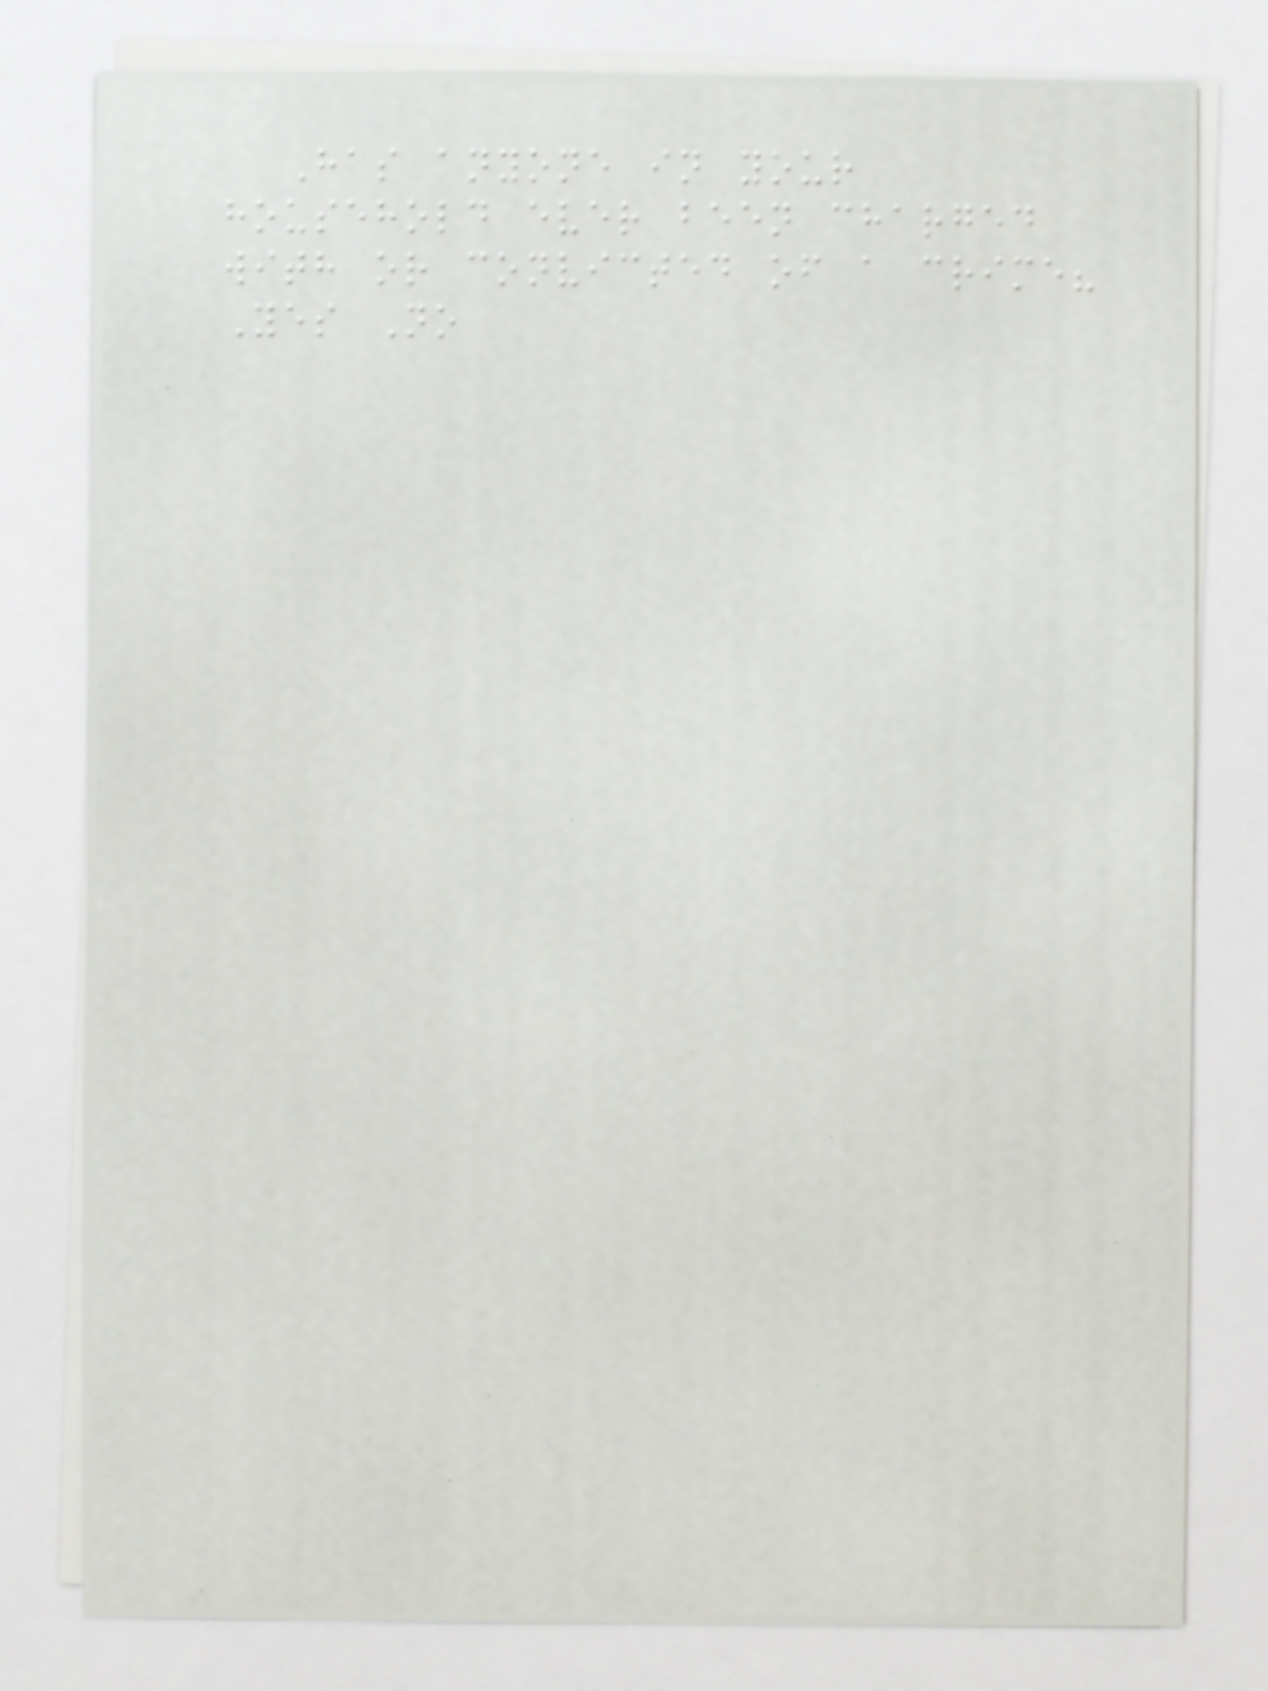Has anyone in your
household ever been charged
with or convicted of a crime?
Yes No
